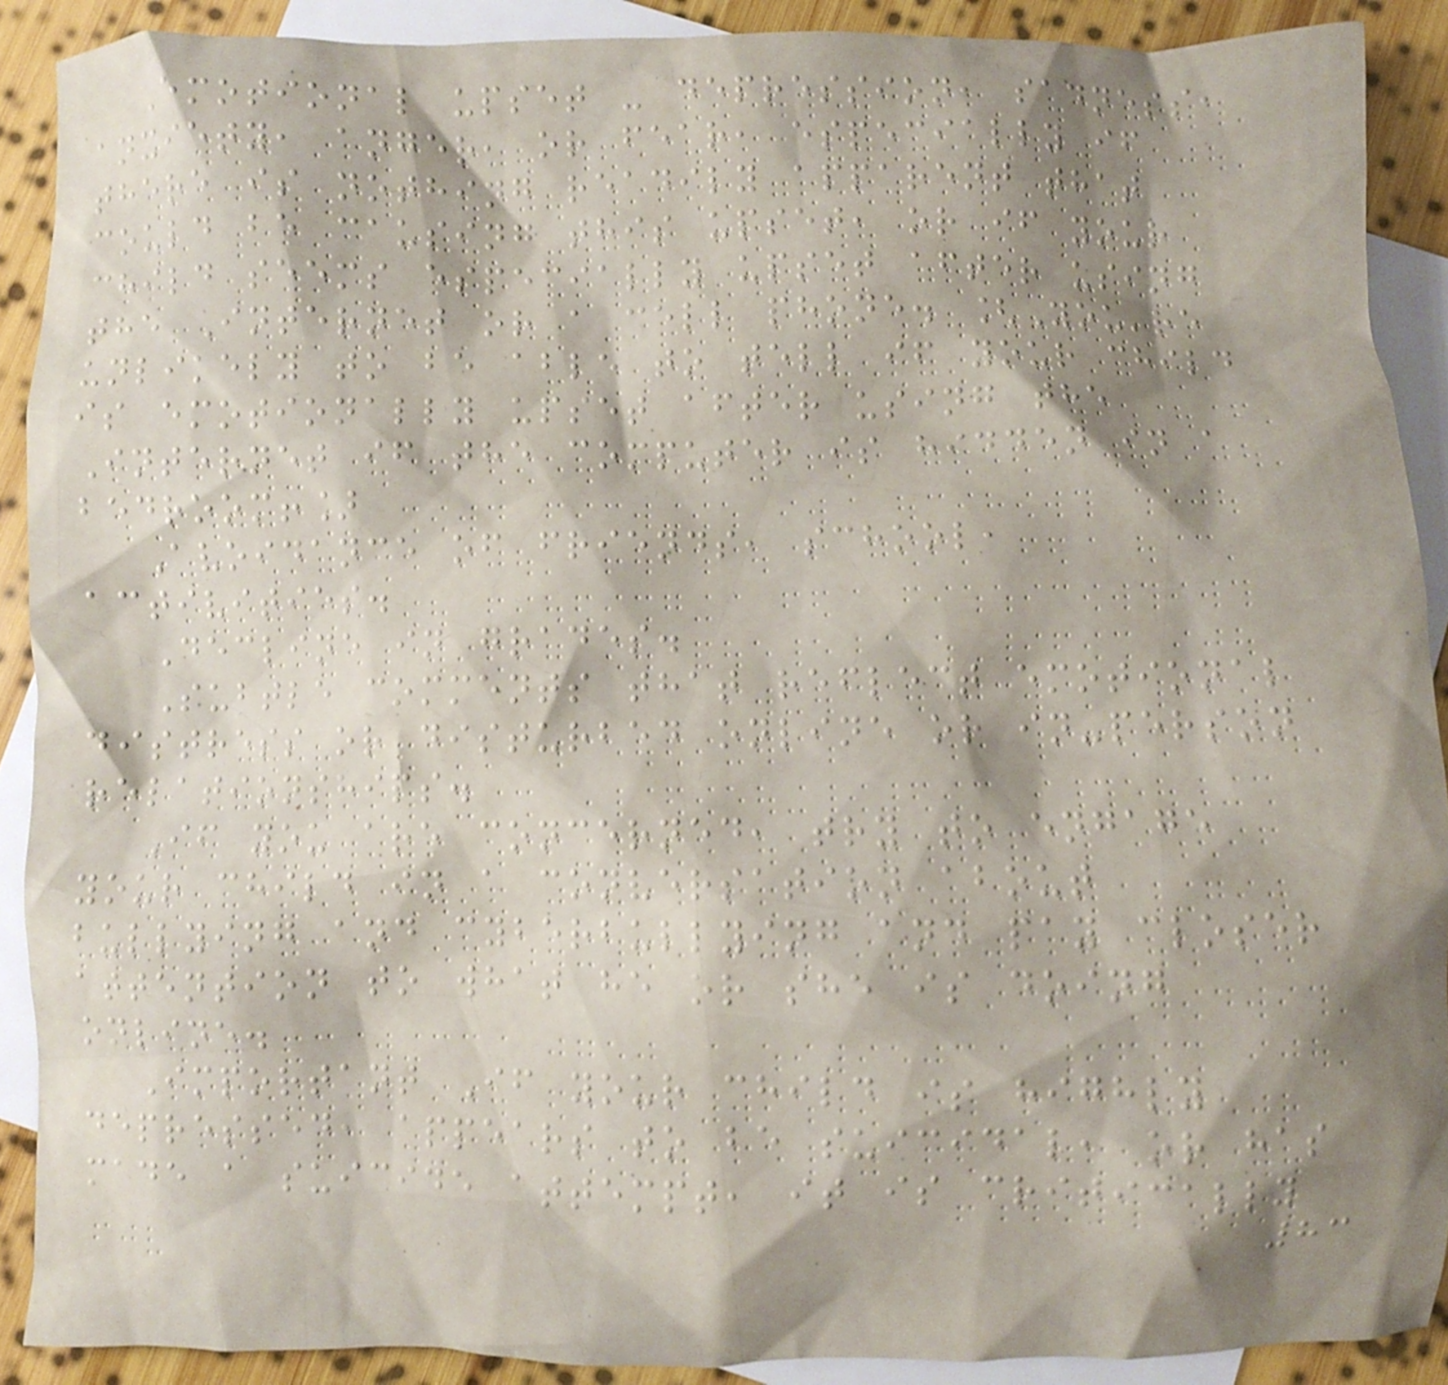Emotional upset - depression, sadness,
anxiety, anger, or fear, especially if
there is nothing readily apparent that
could be causing this upset, or if your
child seems especially upset after using
the Internet or a cell phone. [You're
unlikely to be able to tell if your child
is emotionally upset after using the
Internet if the computer is hidden in a
bedroom!]
Avoidance of friends, school,
activities.
Decline in grades.
Subtle comments that reflect emotional
distress or disturbed online or in-person
relationships.
If you are concerned, try to engage
your child in a conversation about
bullying and cyberbullying and pay closer
attention to what he or she is doing
online.
Important If your child is highly
depressed, appears to be suicidal, or has
made a suicide attempt, it is critically
83
